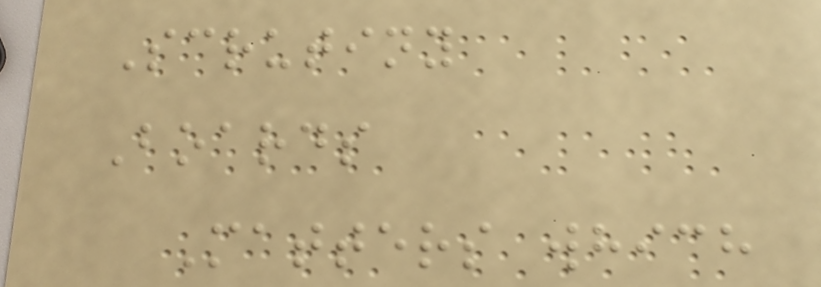Scrutiny
Boards
Matters which
